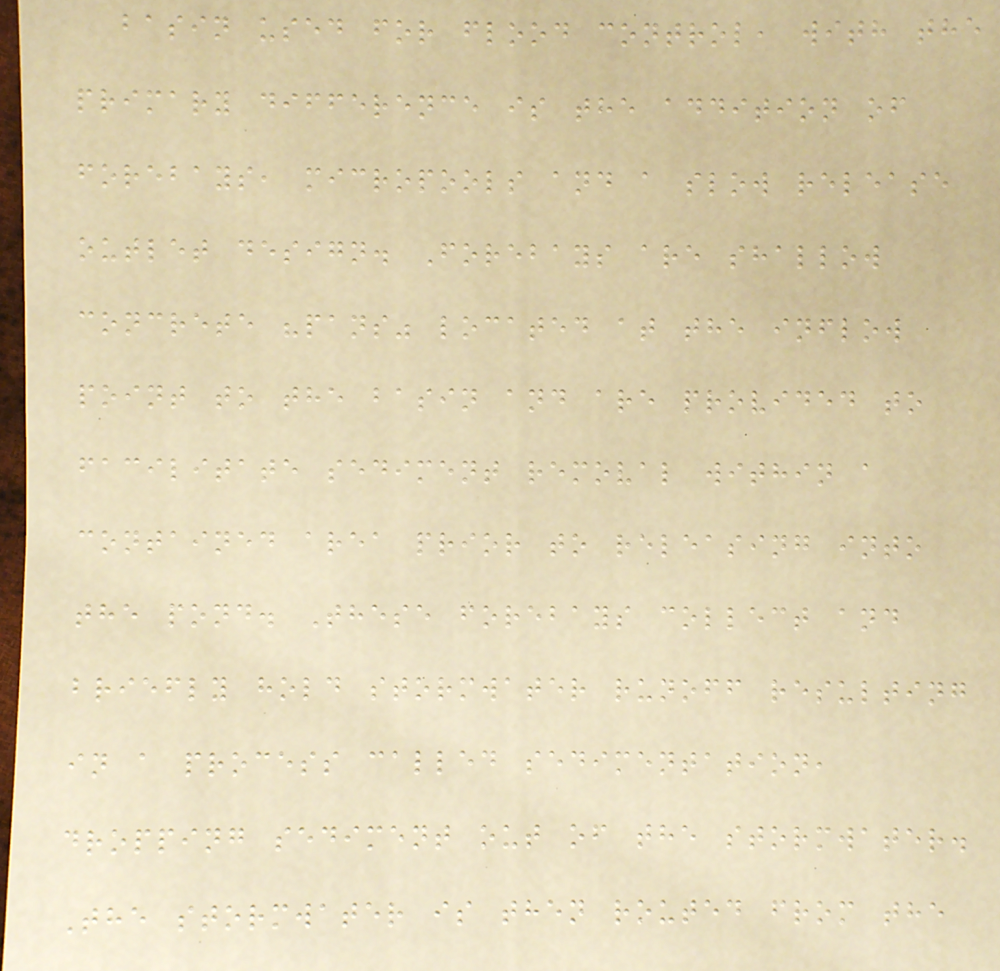basin used for flood control, with the
primary difference is the addition of
forebays, micropools and a slow release
outlet design. Forebays are shallow
concrete "pans" located at the inflow
point to the basin and are provided to
facilitate sediment removal within a
contained area prior to releasing into
the pond. These forebays collect and
briefly hold stormwater runoff resulting
in a process called sedimentation,
dropping sediment out of the stormwater.
The stormwater is then routed from the
